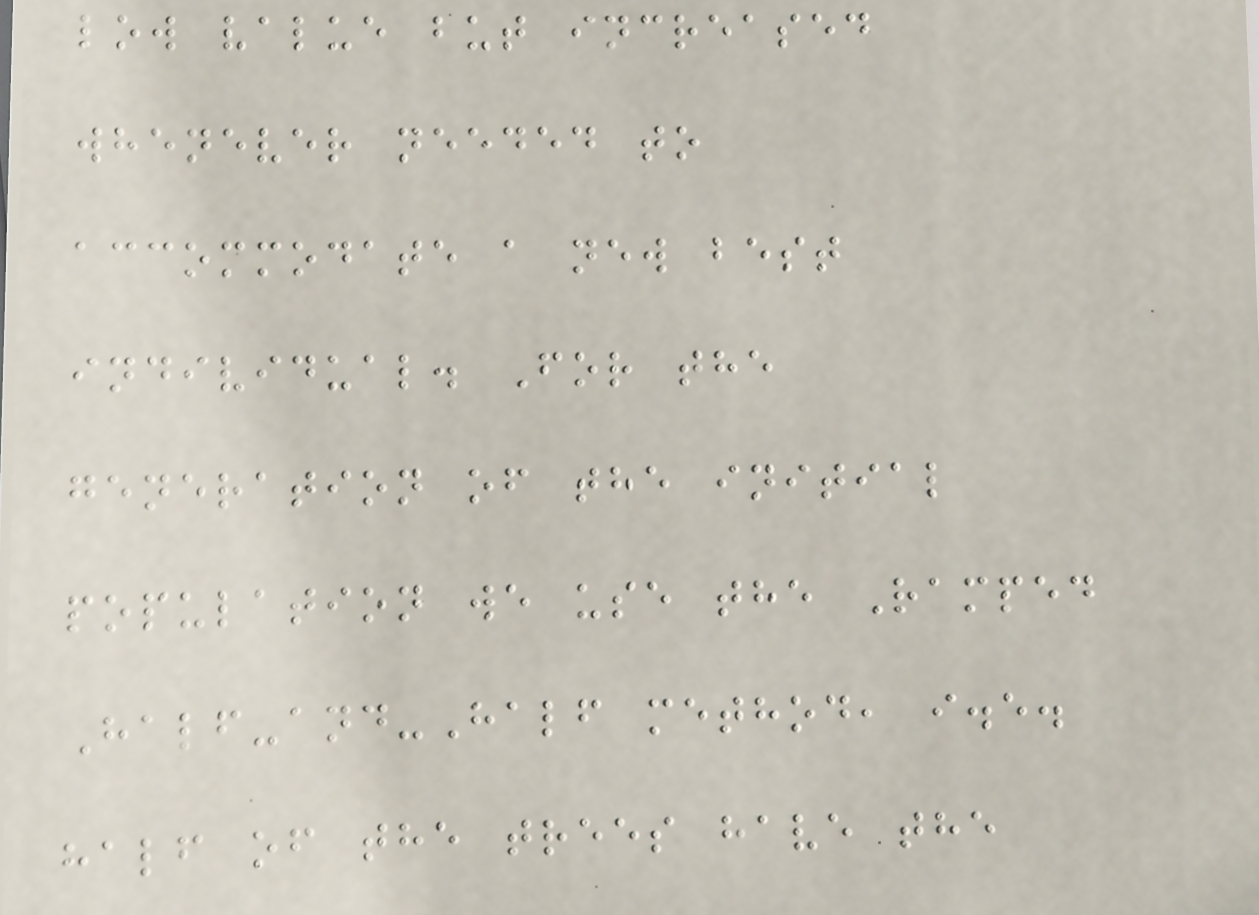low value but increased
whenever needed to
accommodate a new best
individual. For the
generation of the initial
population we use the Ramped
Half-and-Half method, i.e.
half of the trees have the
